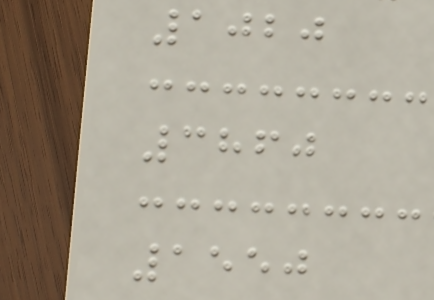1020
3860
1550
